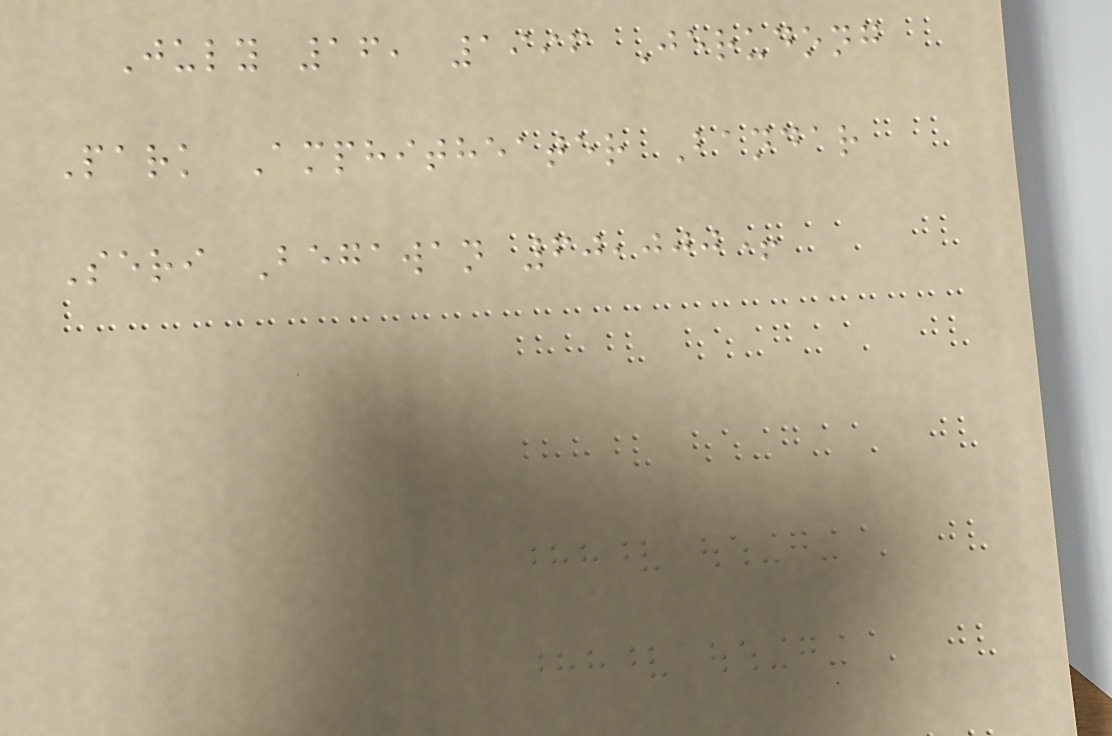July 16, 1996 Jerudong
Park Amphitheater Bandar
Seri Begawan 60,000+
